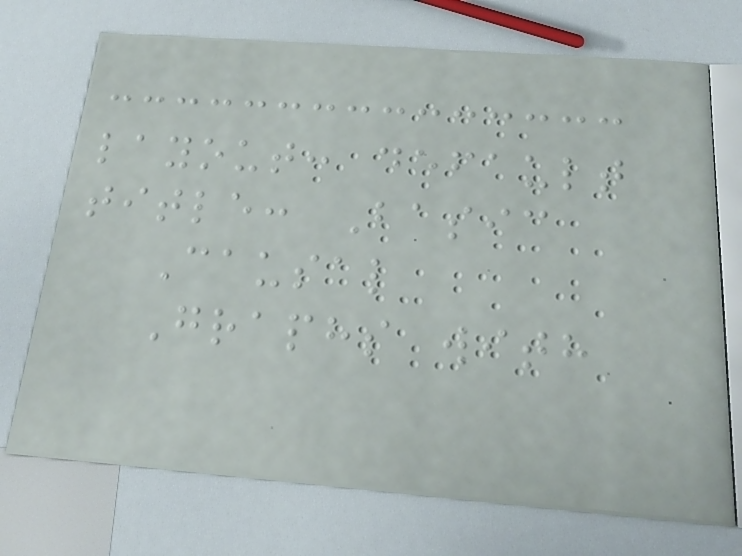layout: default
title: Basic
Causal
Graphs with
